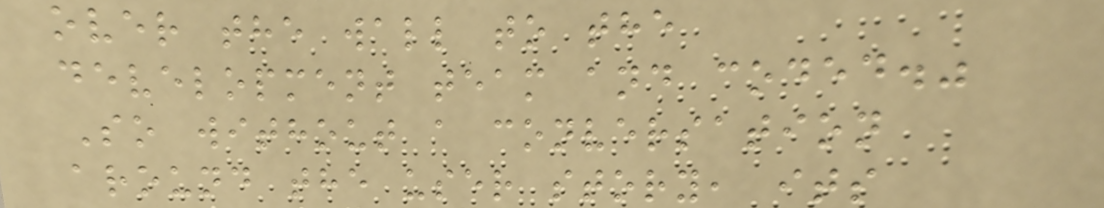over the wall to the
development team and coded."
So without a conversation
around the user story, its
